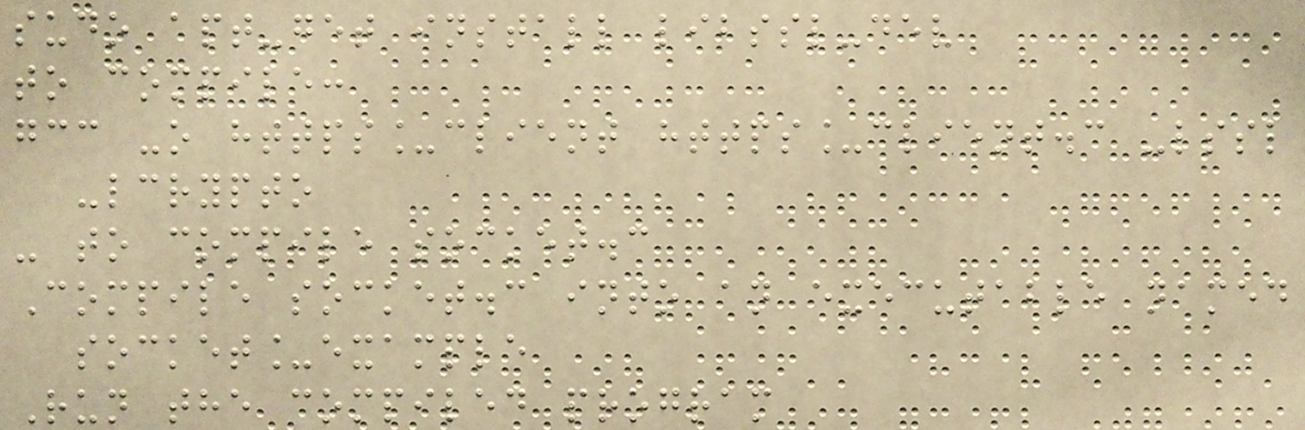sudo apt-get install libssl-dev
to compile:
gcc -o https_client https_client.c -lssl
-lcrypto
- to compile socket.c
Compile socket.c into an executable named
socket_example
Run the compiled program
